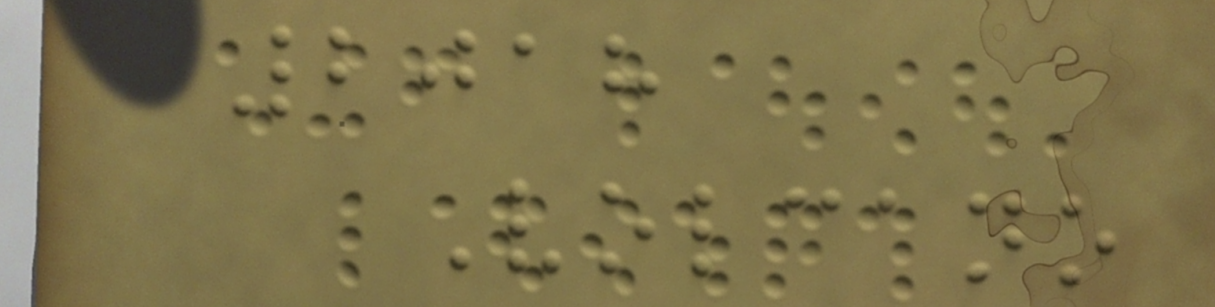2018
Volcano
